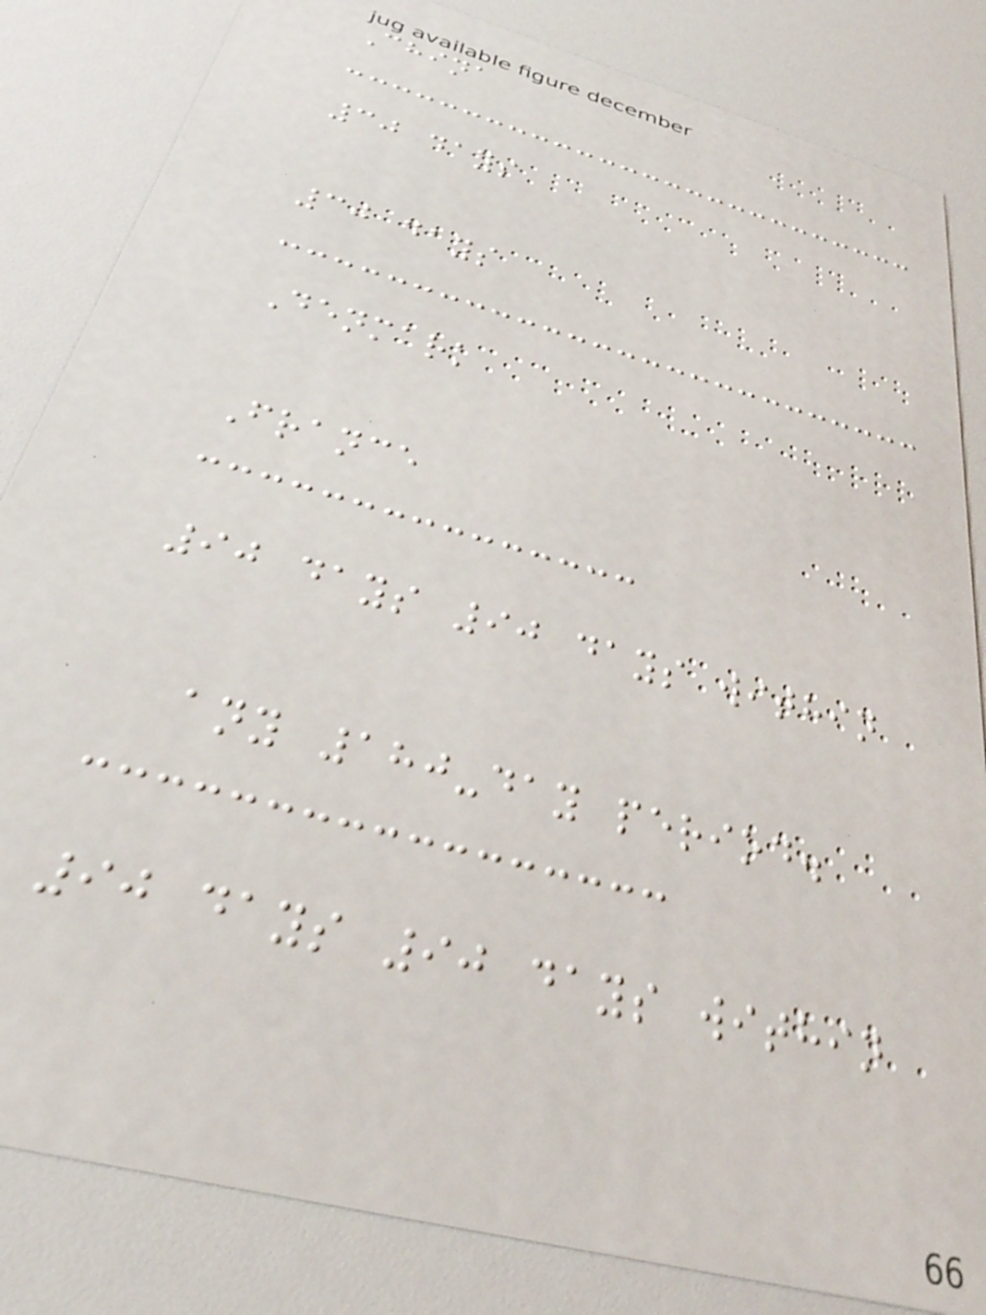China
30 days
30 days
Denmark
France
90 days 90 days within
any 180-day period.
90 days 90 days within
